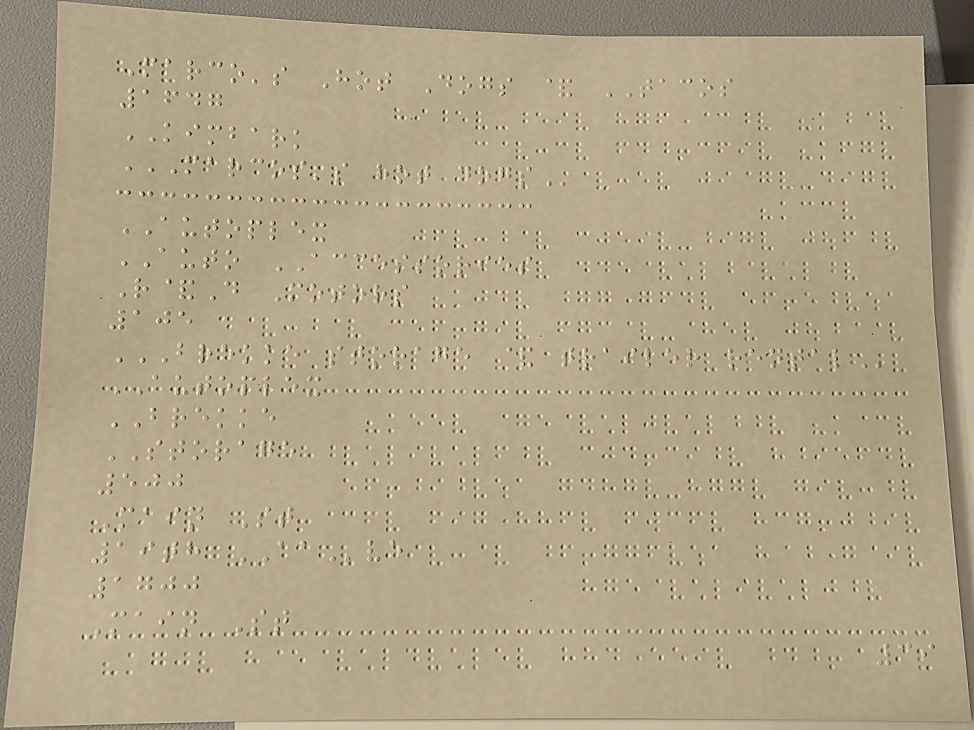Marco's Hot Dogs & TACOS
1647
KIMBARK
MARCOS'S HOT DOGS
AUTOPLEX
AUTO ACCESSORIES
R&D Motors
105
BREKKE STORAGE & TRAILER RENTAL
AUTOPLEX
BREKKE
STORAGE
500
Main St
19th AAve
1700
Main St
39
